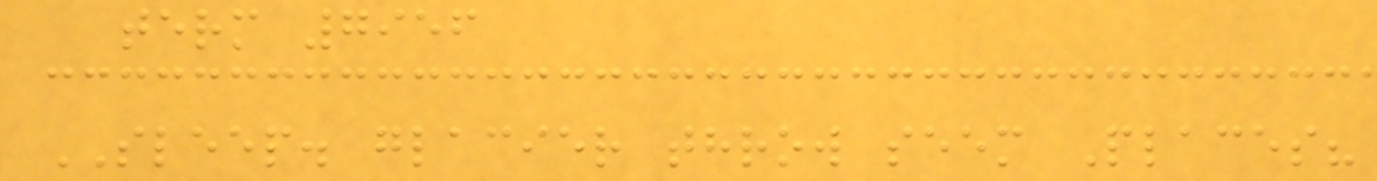term 7956
SLEEP. glacier throw seem Places?
